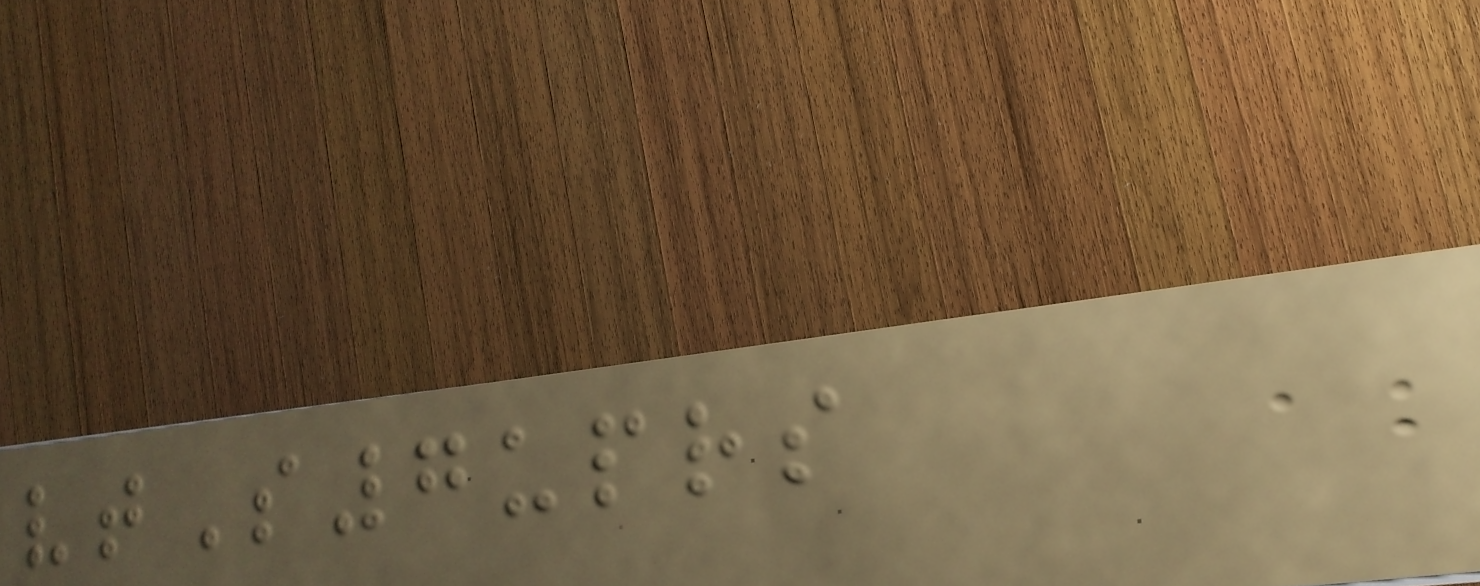vtS7uprs
